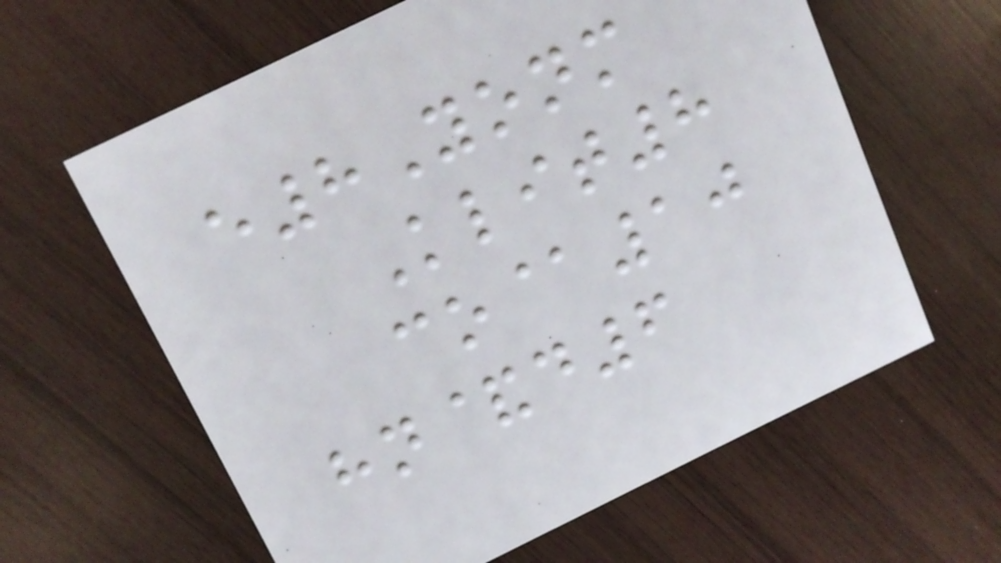e8Yonm
Klit8
co@10
hn&d6
